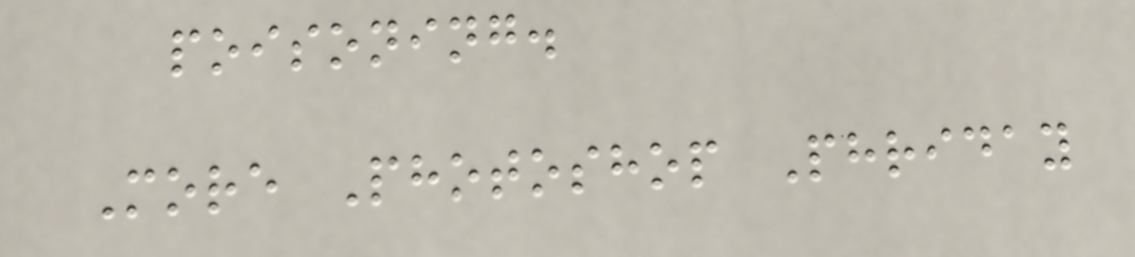poisoning.
More Photoshop Phriday
